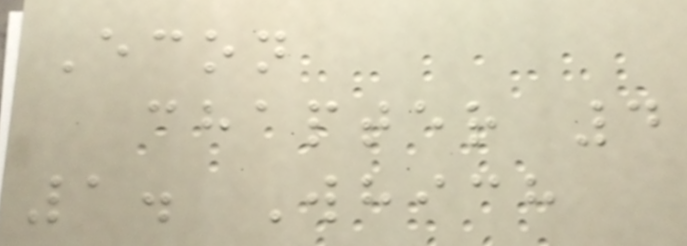Econ
chapter 4
1. Which
